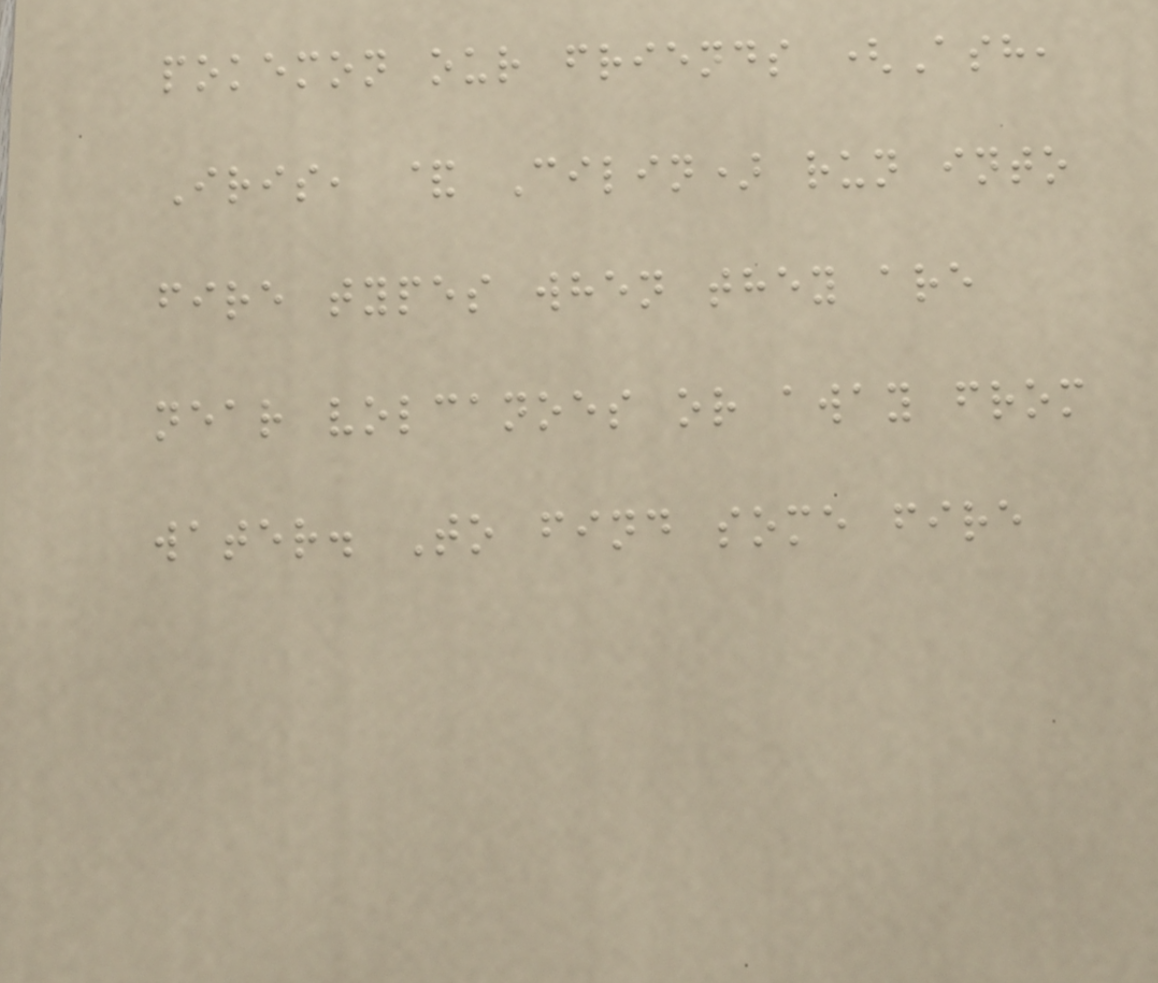pokemon our friends (Ash,
Iris, & Cilin) run into
fire types when they are
near volcanoes or away from
water. To find some fire
